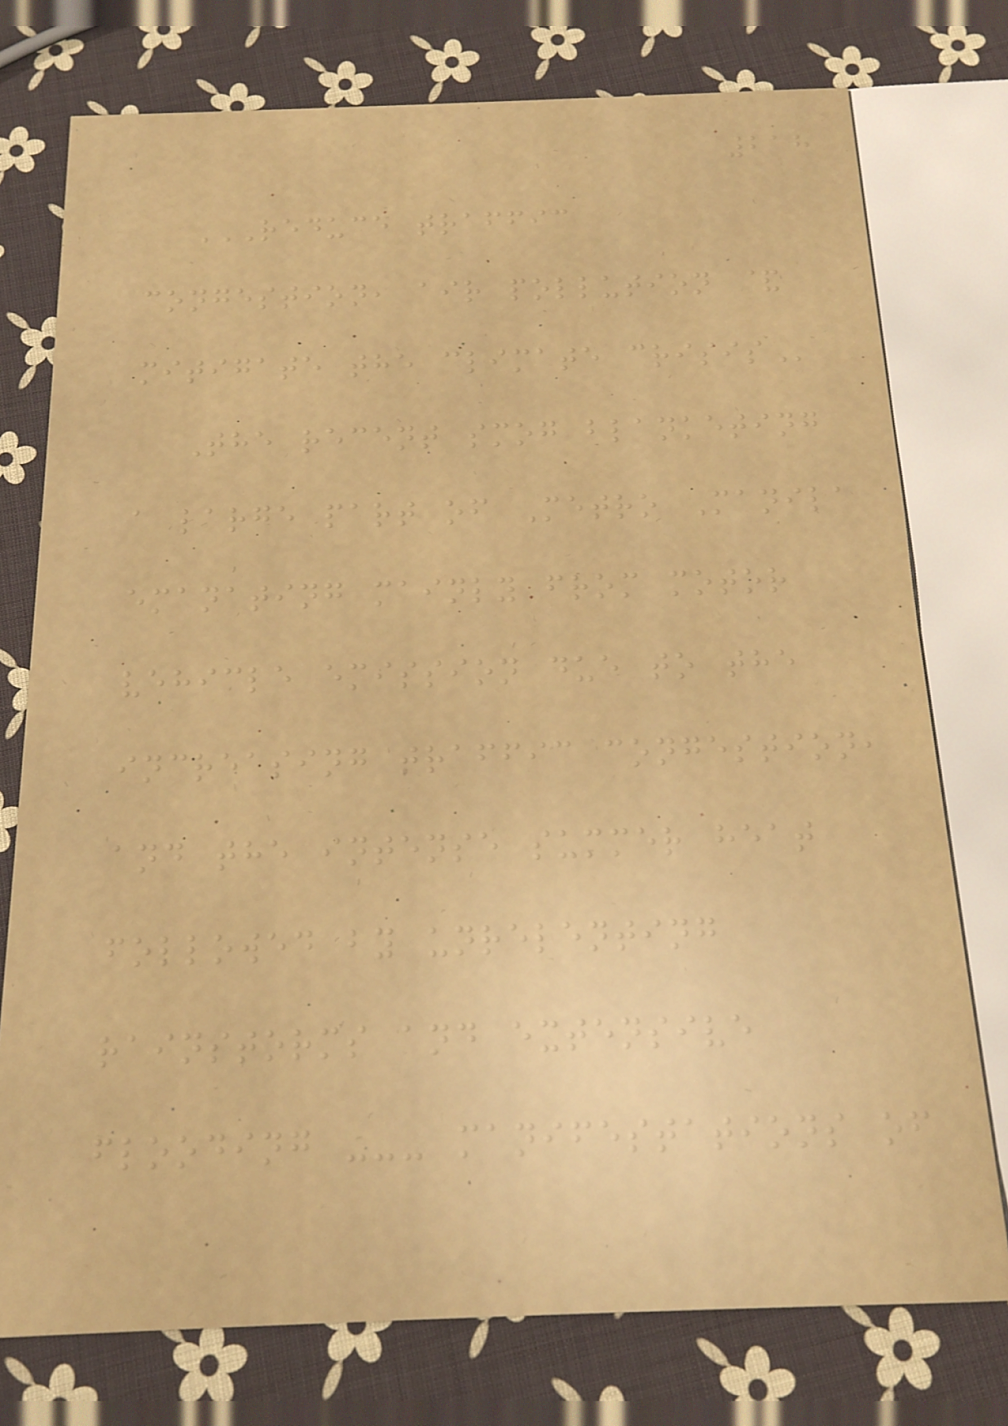218
REDUCE TRAFFIC
CONGESTION, AIR POLLUTION &
MITIGATE THE CLIMATE CRISIS
The recent smog blanketing
a large part of Metro Manila
emanating mainly from motor
vehicle emission due to the
increasing traffic congestion,
and the intense summer heat
followed by unrelenting
rainstorms and extensive
flooding --- manifestations of
